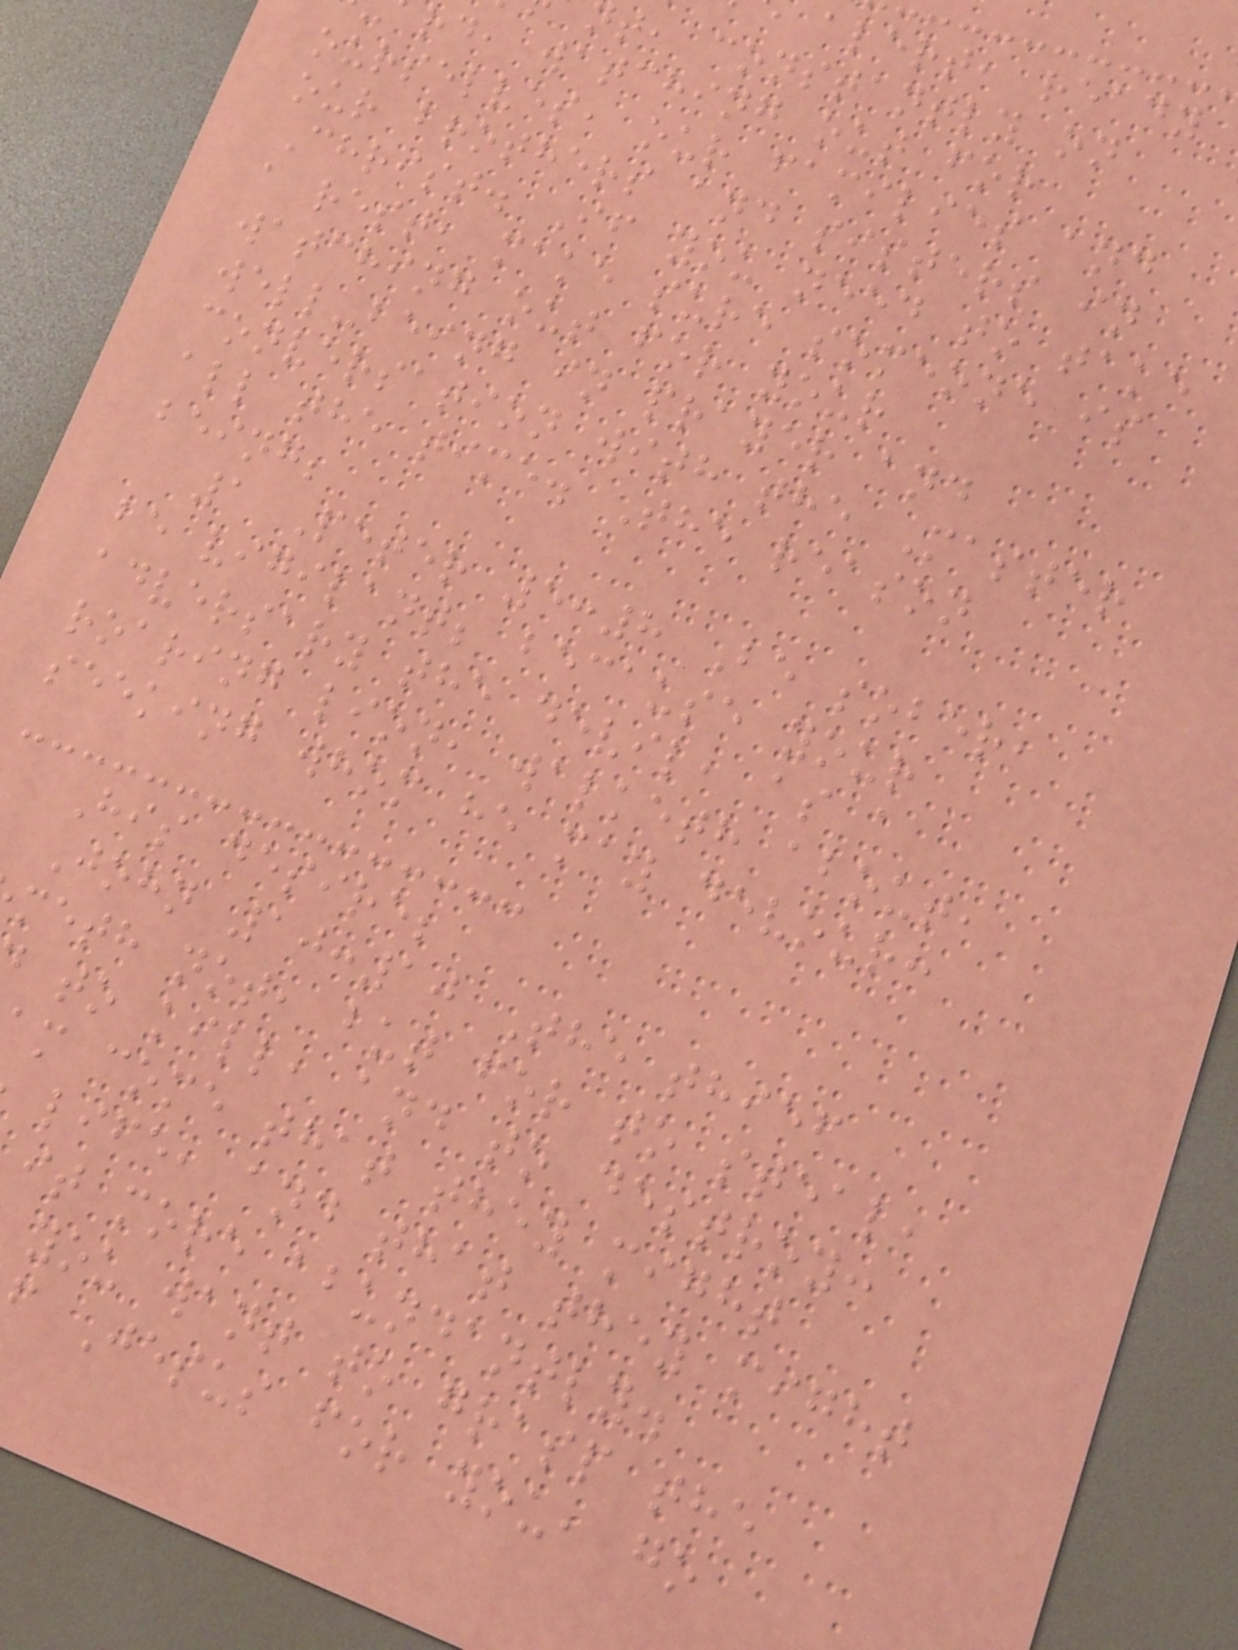alert, ready
t, constantly on
rd, watching out for
ourselves, our families and
our brothers and sisters in
Christ. If you need to take
a rest, make sure someone is
watching out for your
well-being in prayer and
conversation with the Master
all the time. The reason
being;
1 Peter 5:8 Be sober,
be vigilant; because your
adversary the devil, as a
roaring lion, walketh about,
seeking whom he may devour:
His desire;
John 10:10 The thief
meth not, but for to steal,
to kill, and to destroy:
m come that they might
life, and that they might
it more abundantly.
you want to grasp the
f Jesus for you, go
